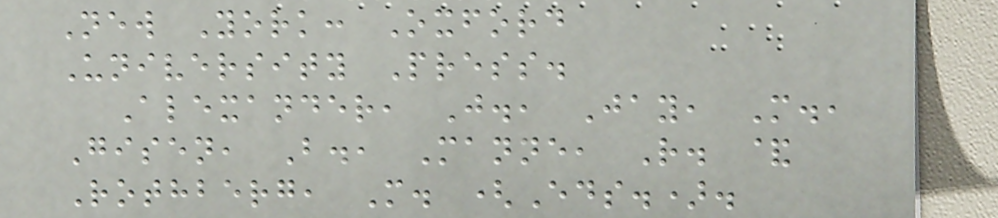New York: Oxford
University Press.
Alexander, J., Jay, M.,
Gisen, B., Manne, R. &
Rothberg, M. (Eds.).
